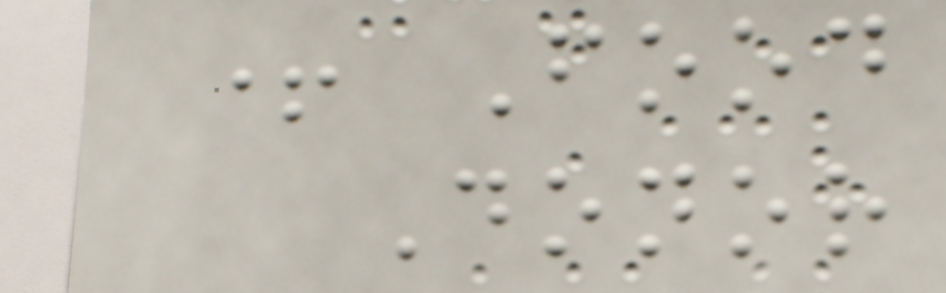+ Food
Donor
